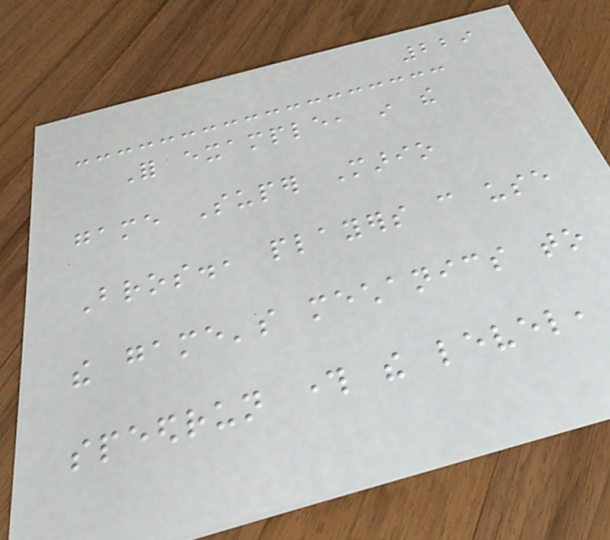229
For example, in the
game Super Mario
Bros., players can use
the game's mechanics to
speedrun through the level,
